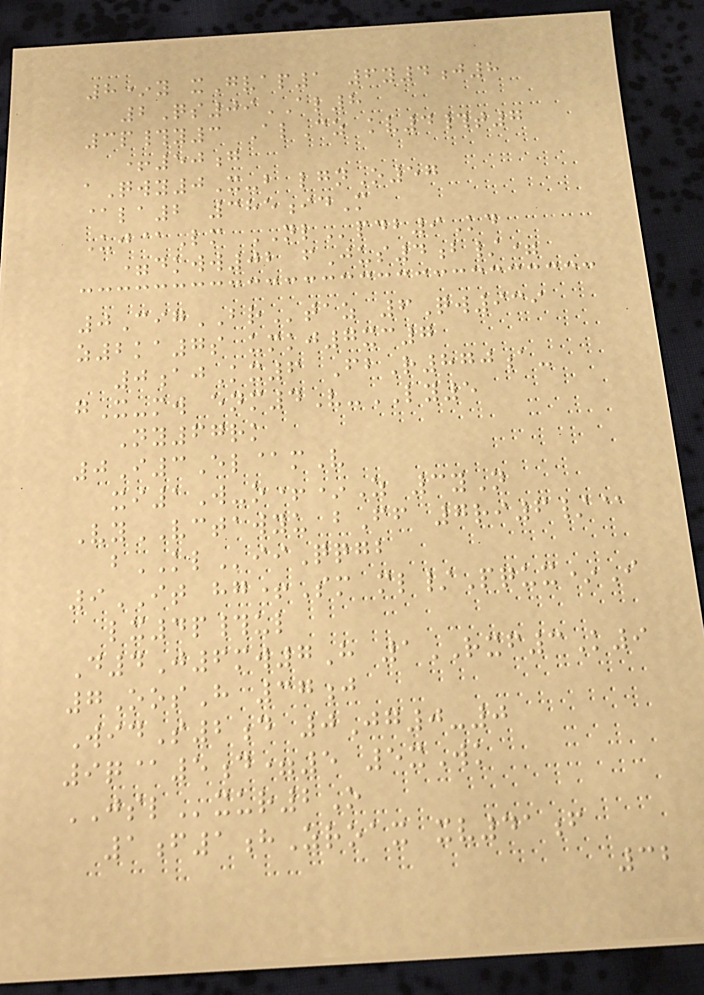8*y xGvap1 6y4j8
2Qs09AL8
3p#y3 AlCz kv4#t7
+50g
aQwy0X-b lgnO57
@la2 385idM
Uj@Lm NLpdb9Kd
=dkww02 fJus4b/=
0CigBRtaz 6Qw939
z2ka7s umkj7xc7
0ajKx6 FbR870a-
gX-mw enm4V-LY5
Ny67rk
0I3El@mV
xi1W-o+*Z 3yN
VyVCTAWYU bFf 7ri6/@
bKLiiQqgb
9IT hg+Sm ml/Pqux*I
lx4p#ul
D4J6mw7H 1RXF3K9
7OosH 37j
WidS2d 0Jg0-0
9q@5d=5 5xWk
JSLxur2O
1f1hZroax xv41f
32
